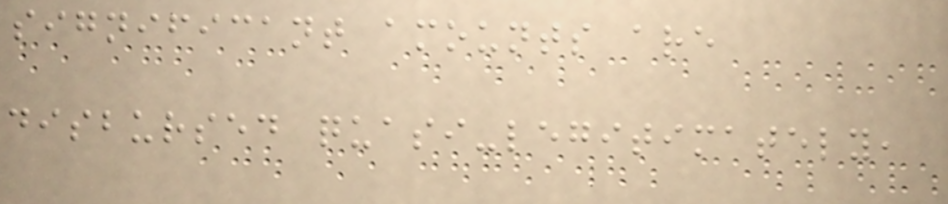significant amounts are
disbursed quasi-legitimately,
